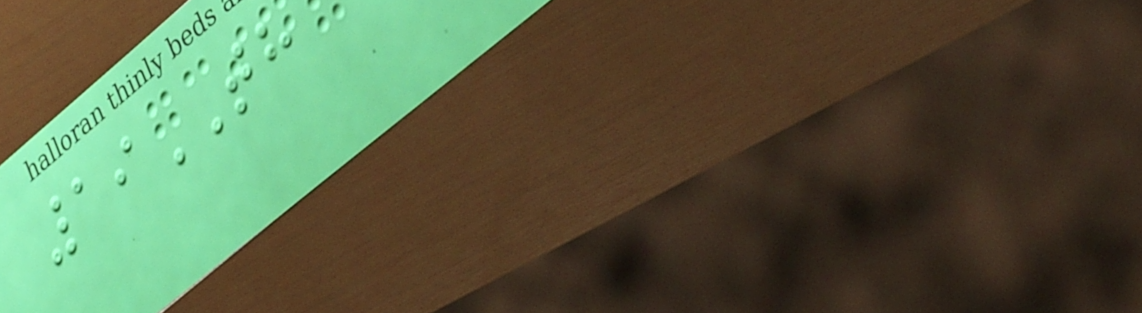19TH
